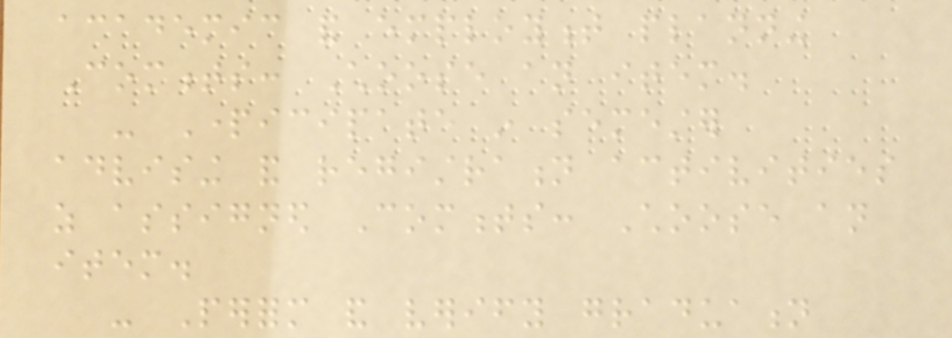academic and employment planning
Comments: Choose an item.
- Participate in semester
advising and registration activities
as assigned Comments: Choose an
item.
- Perform and verify graduation
